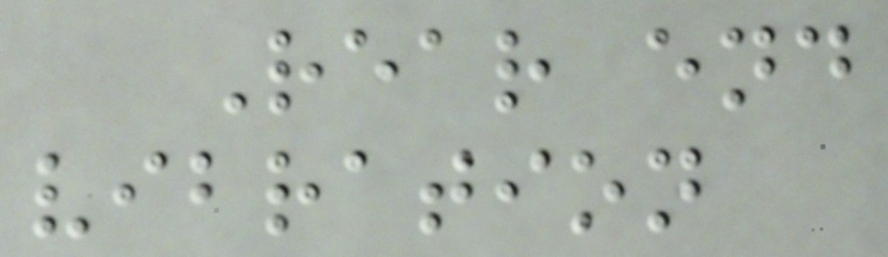Rear end
vibration
